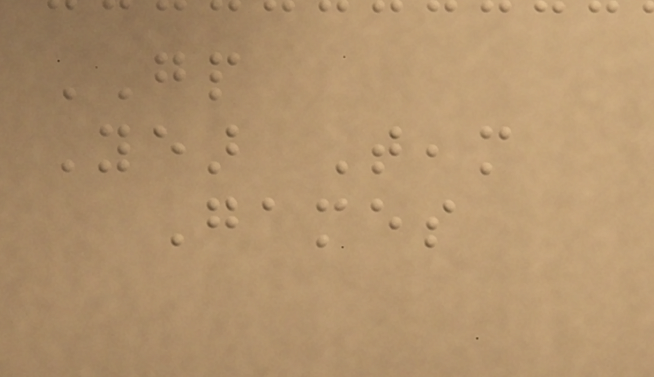GP
Year Team
Games
